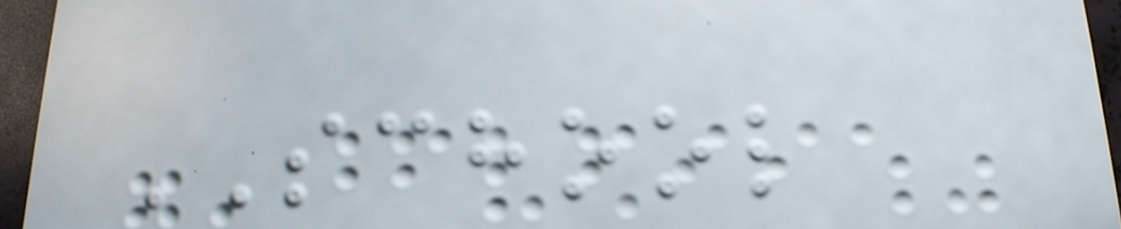SCHOOL
